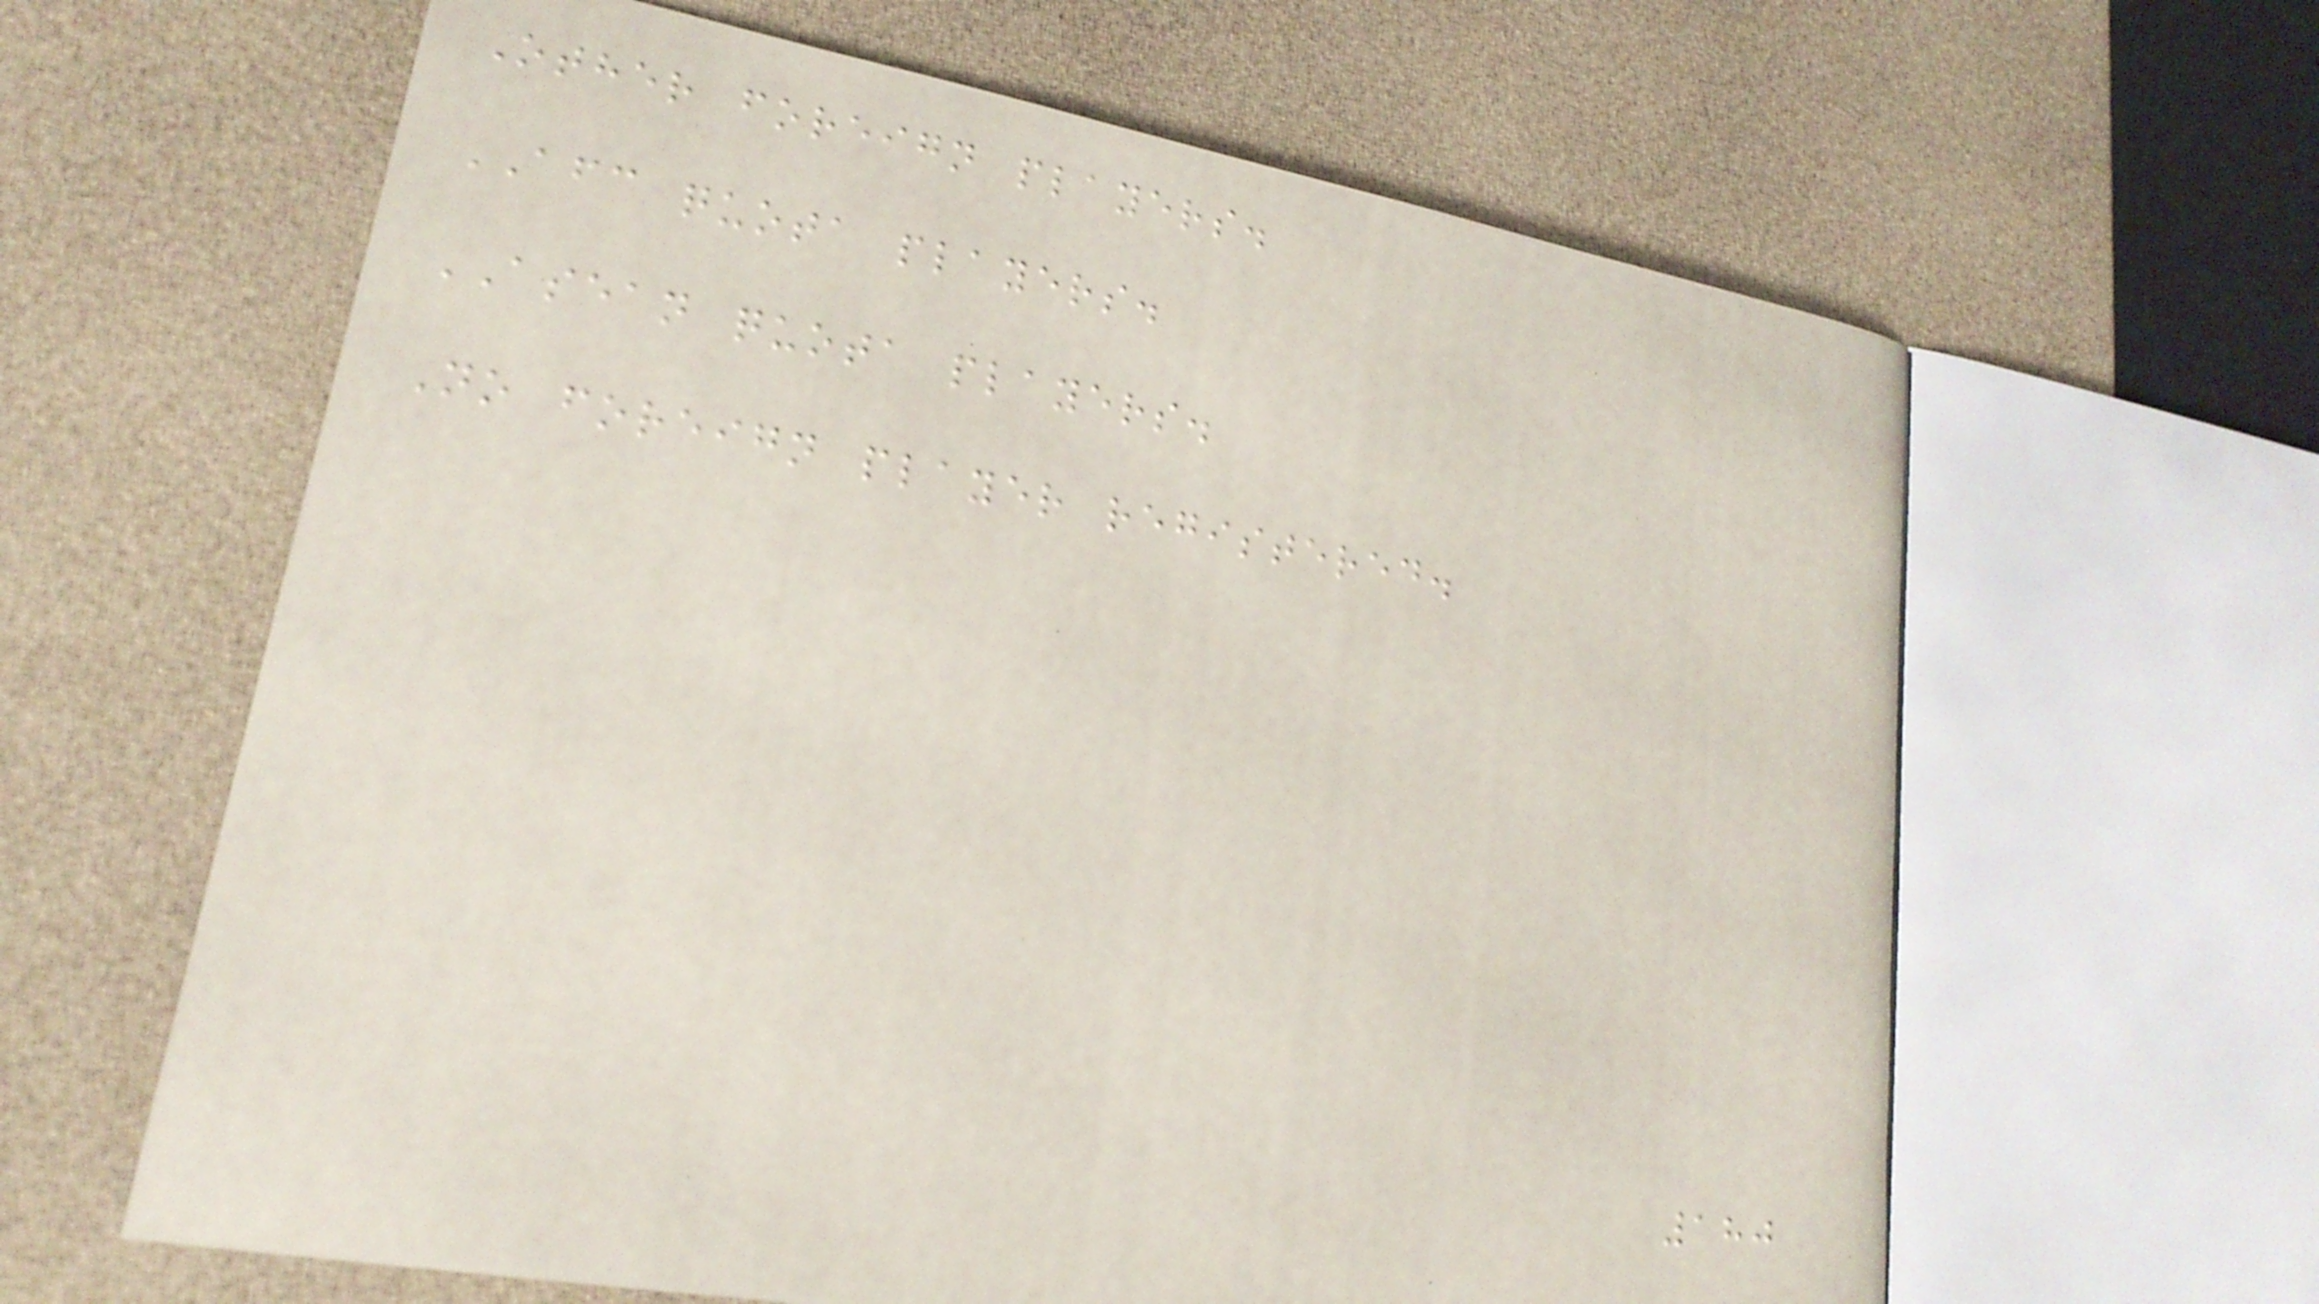Other foreign players.
AFC quota players.
ASEAN quota players.
No foreign player registered.
180
